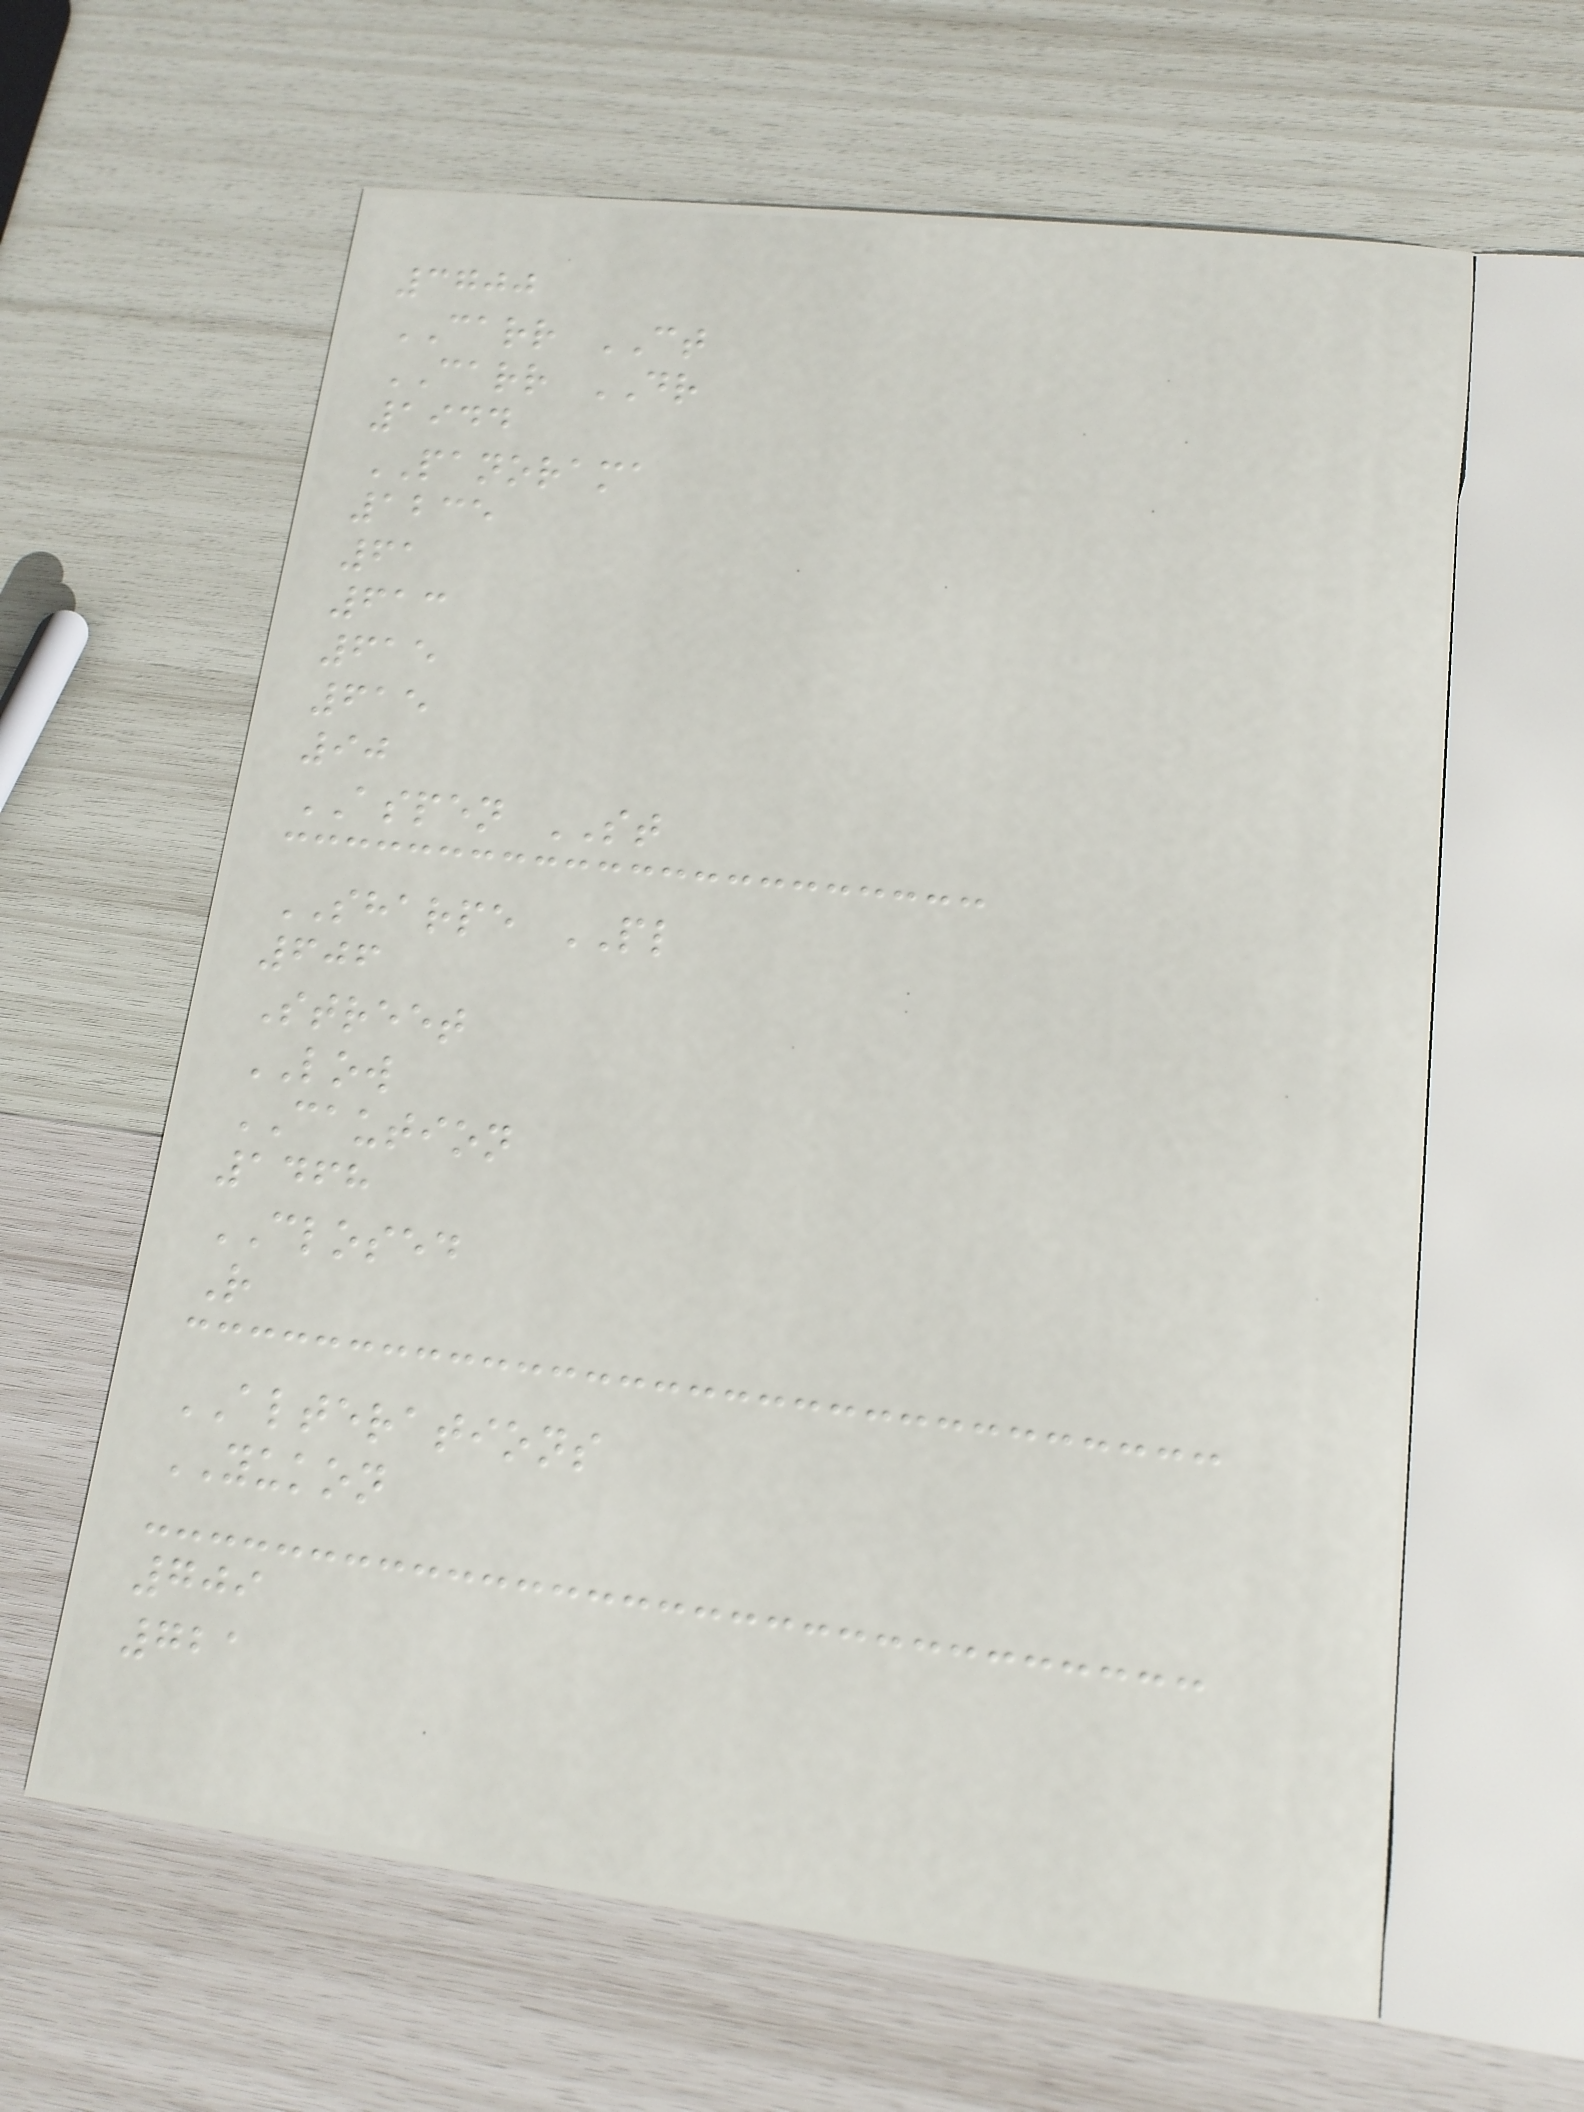3700
CARR CT
CARR DR
1944
PANORAMA
1235
61
613
615
615
90
ASPEN ST
SHARPE PL
606
Street
LOW
CAUTION
1468
CLOSED
R
ALTERATIONS
YUKON
709
721
